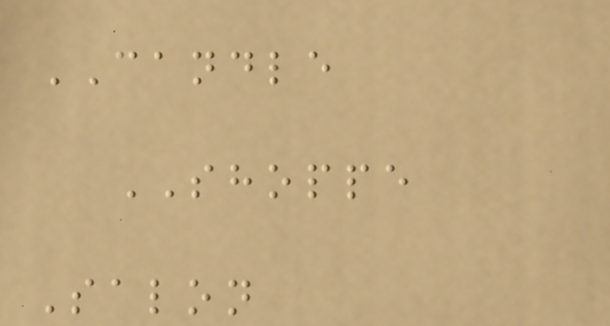CANDLE
SHOPPE
Salon
